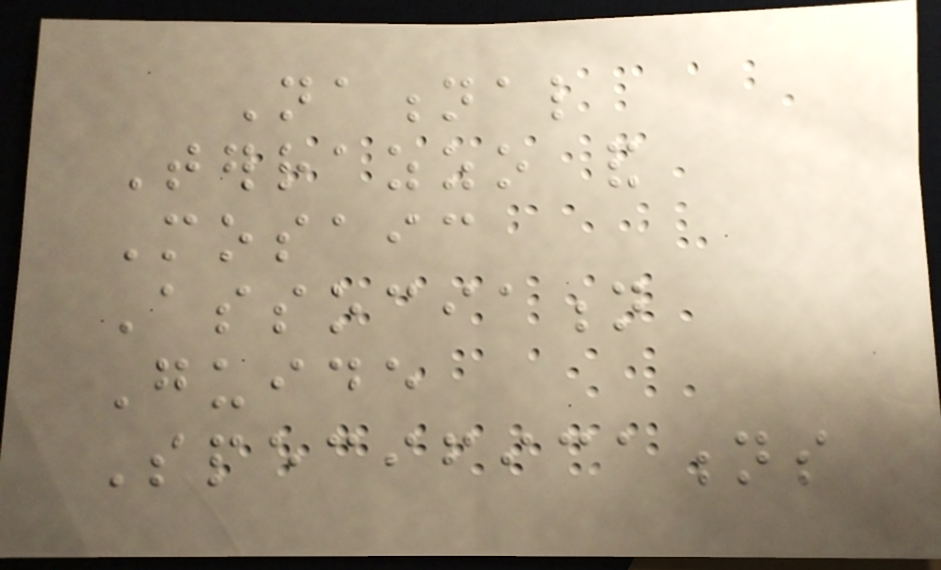National
Terrazzo and
Mosaic
Association
Guide
Specifications
